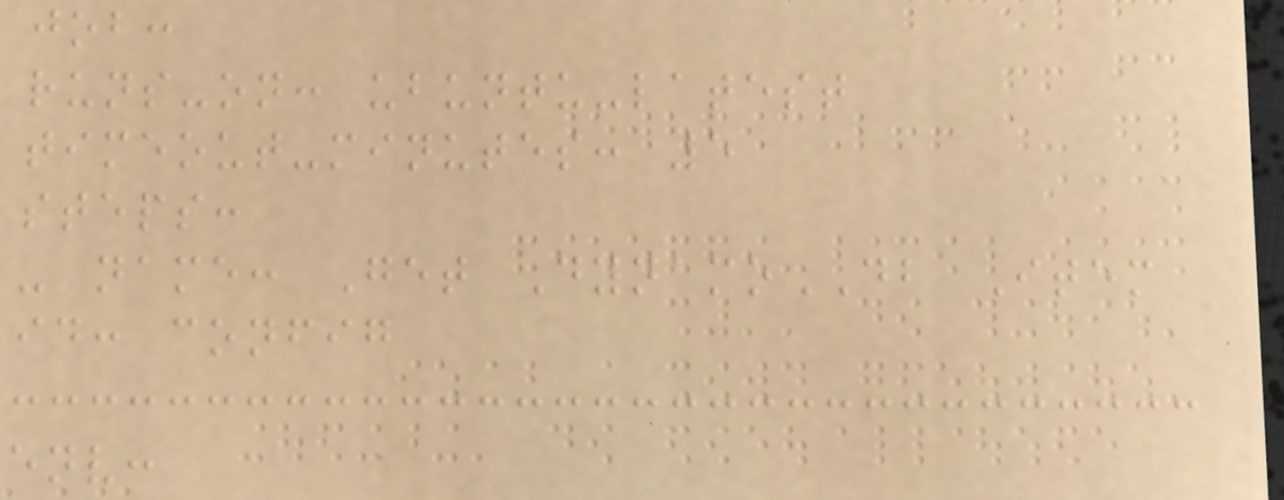job:
runs-on: ubuntu-latest
timeout-minutes: 5
steps:
- name: Get DynamoDB Item
id: config
env:
